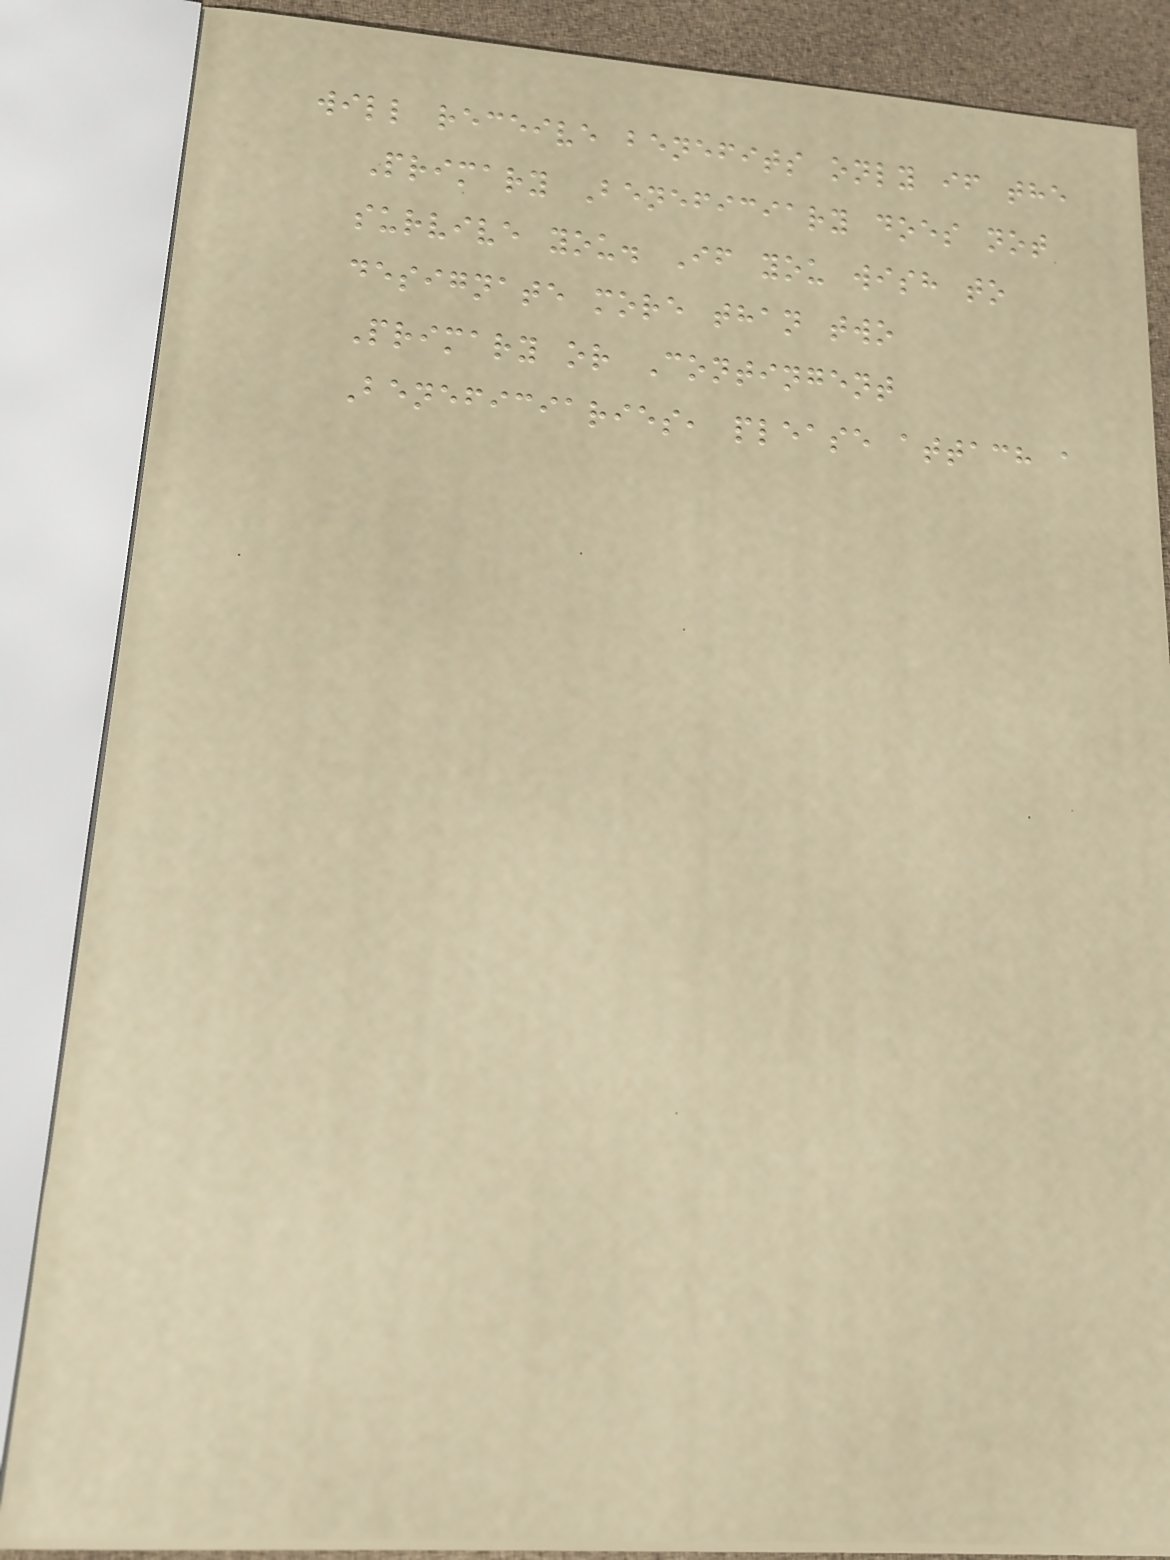will receive benefits only if the
Primary Beneficiary does not
survive you. If you wish to
designate more than two
Primary or Contingent
Beneficiaries, please attach a
